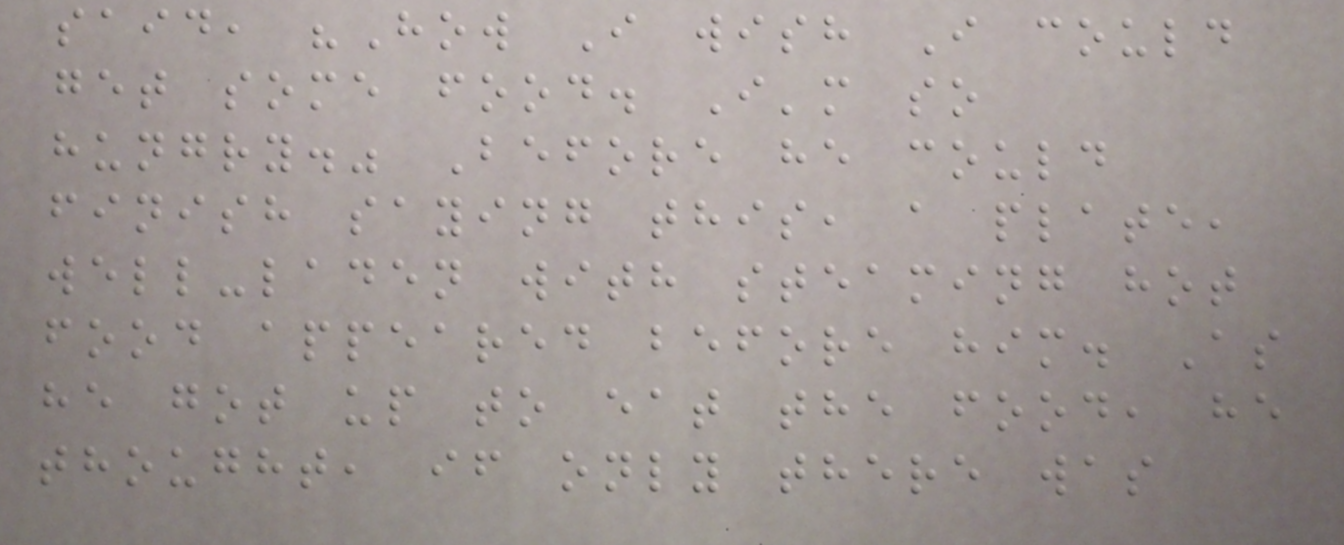said, "How I wish I could
get some food. I'm so
hungry." Before he could
finish saying this, a plate,
well-laden with steaming hot
food appeared before him. As
he got up to eat the food, he
thought, if only there was
